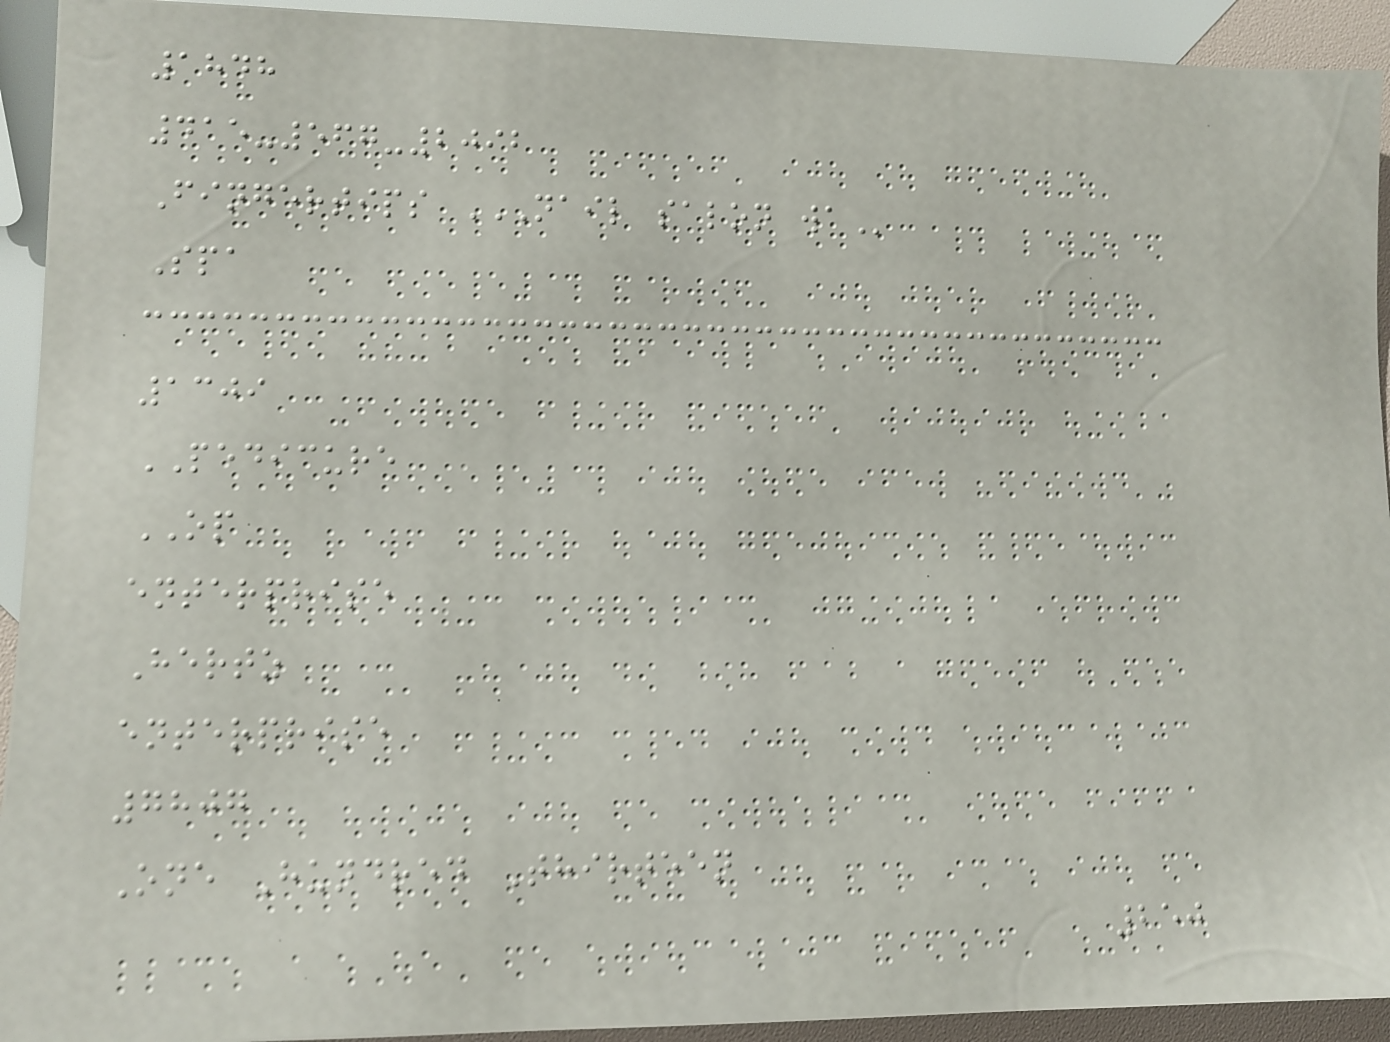1848
415-567-2092
Fingertips NAIL SALON WA
Spa
1309
PEDICURE
OP
enterprise
Hertz
enterprise
7807
One Hundred Thirteen
250
